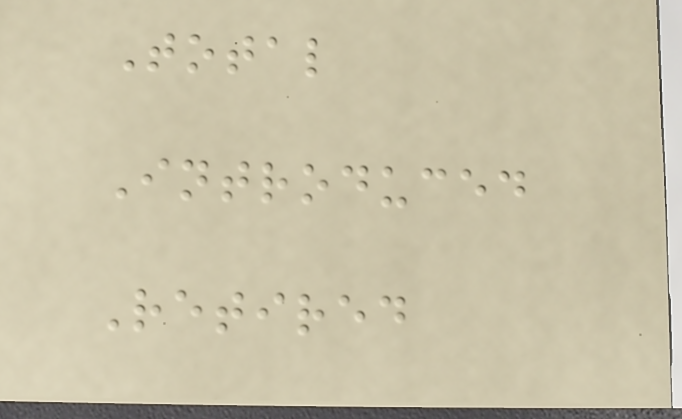Total
Introduced
Retired
